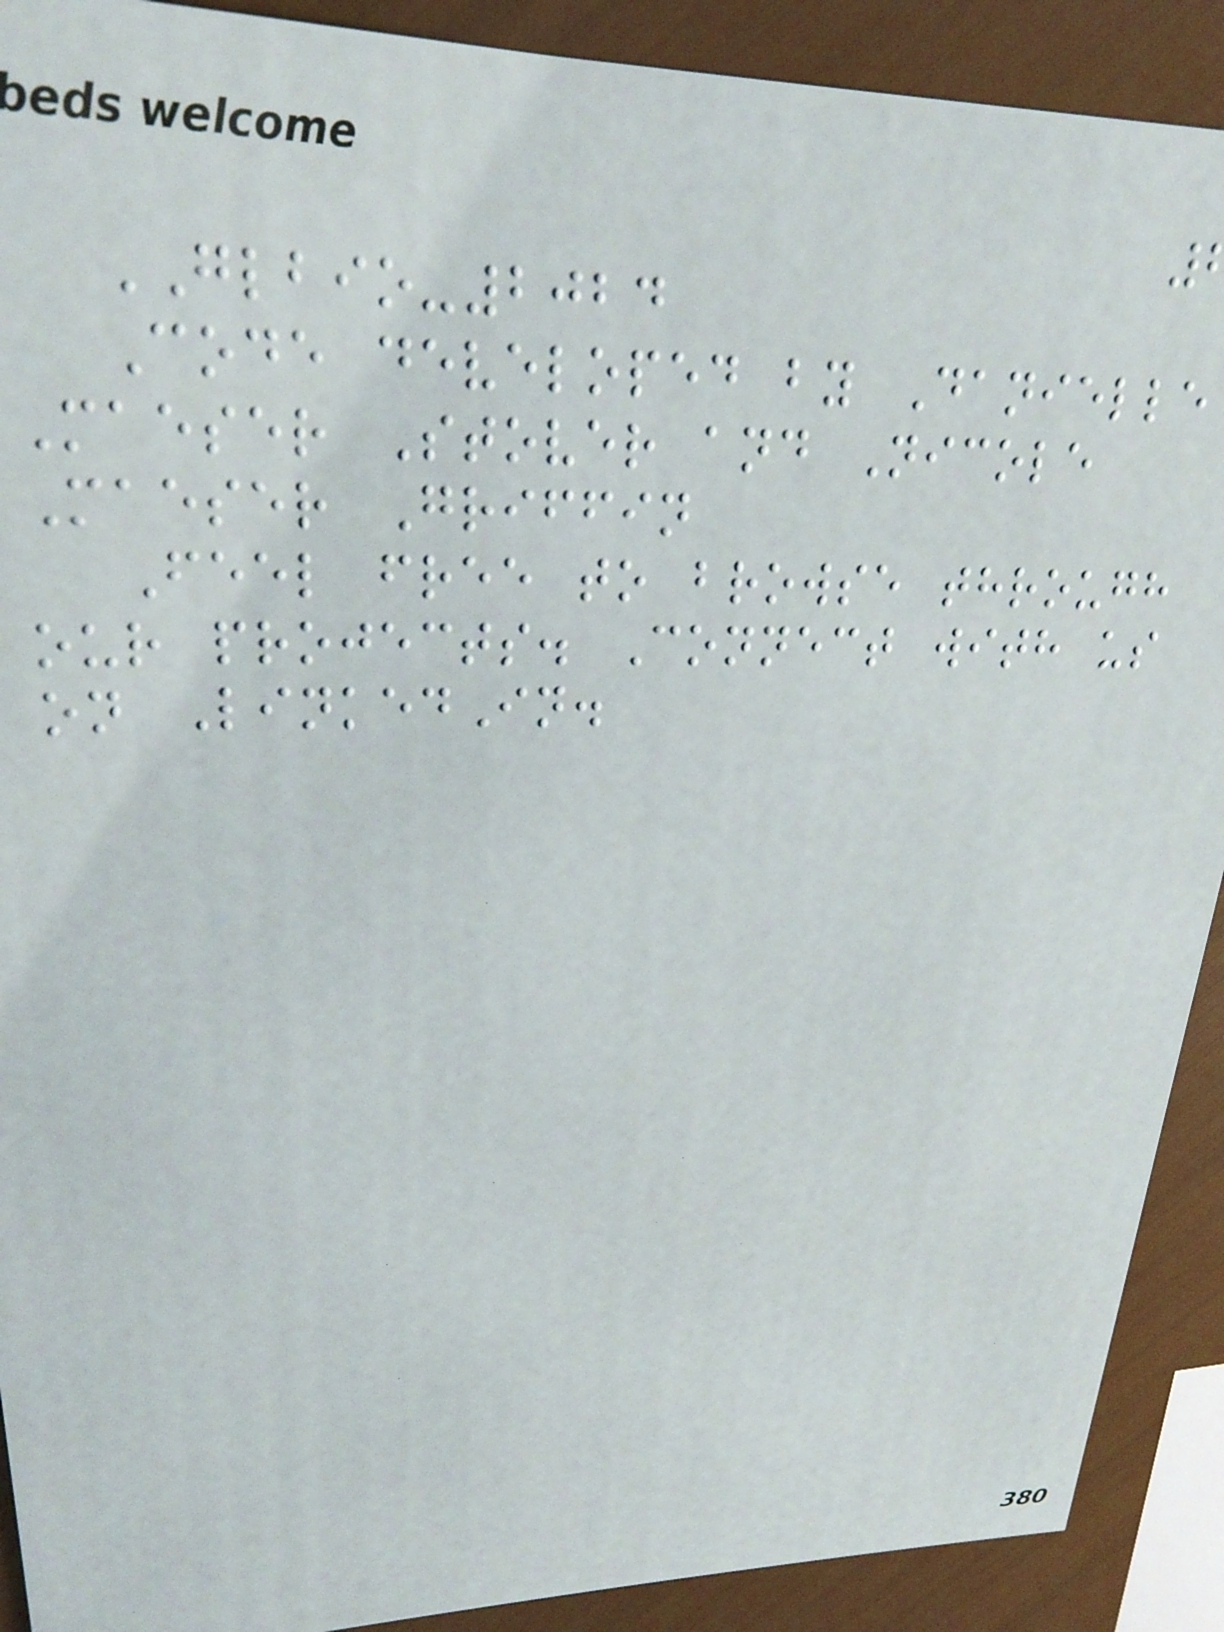GLBIO-2024
Code developed by Danielle
Maeser Stover and Nicole
Maeser Griffin
Feel free to browse through
our projects. Connect with us
on LinkedIn.
